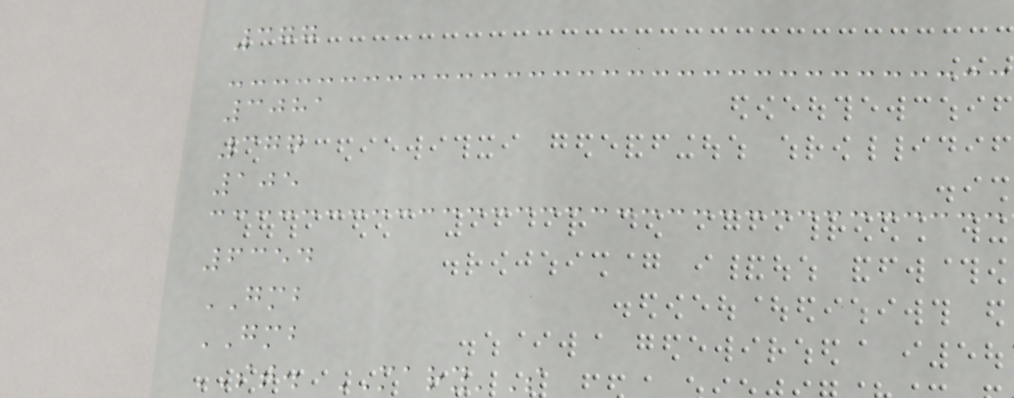377
3081
377
105
6354
GMB
GMB
ST. MARY'S
